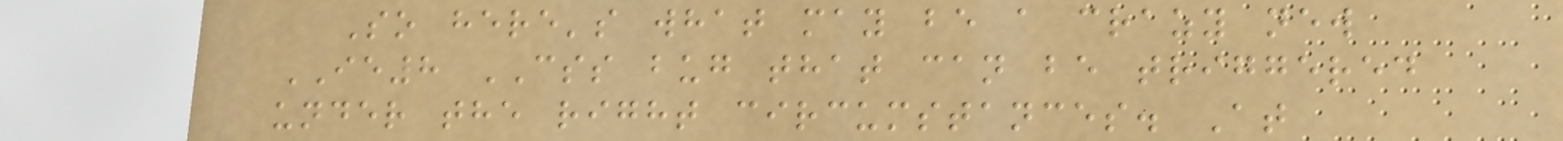So here's what may be a crazy new
IE8 CSS bug that can be triggered
under the right circumstances. At
